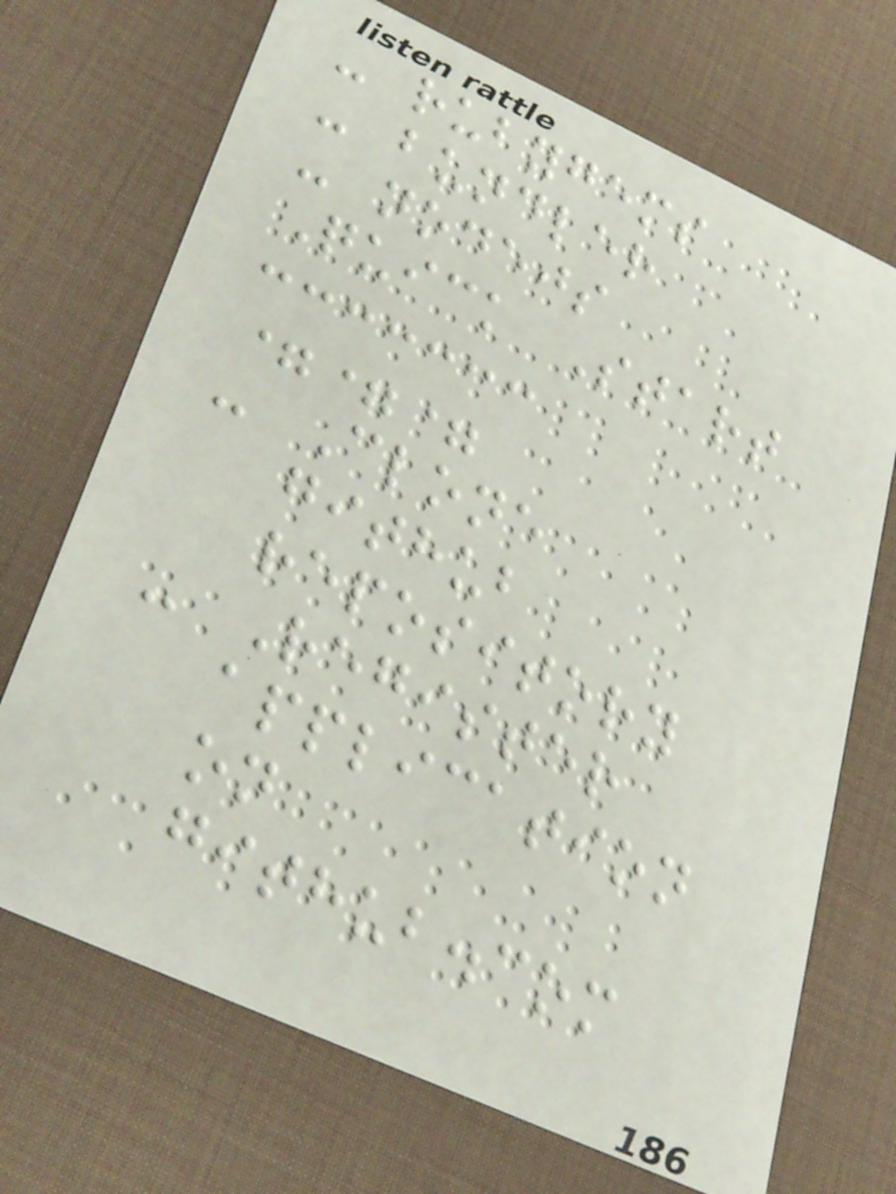- rubygems
- bundler
- nodejs
Quick Start
===
- Clone
github
repository
- Register
application
on
github.com
